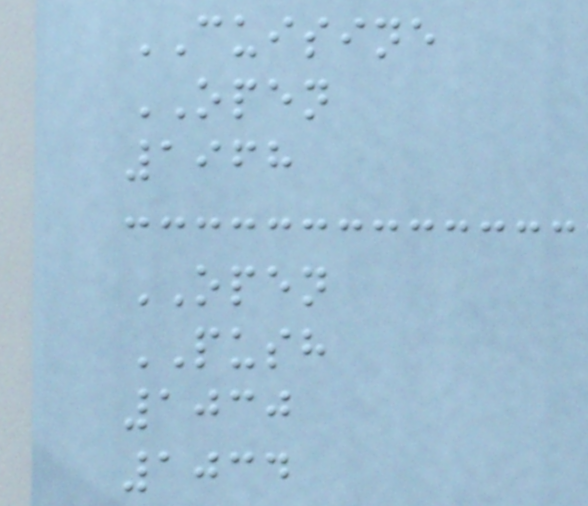CUISINE
OPEN
1968
OPEN
PUSH
1030
1034
